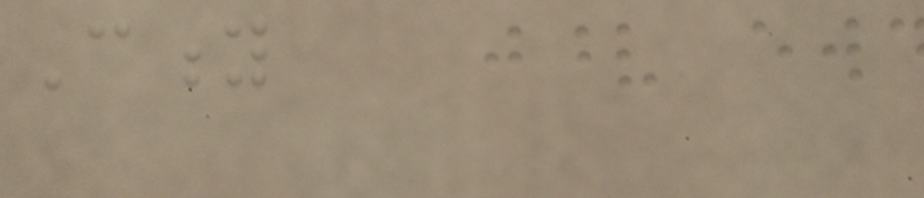City
